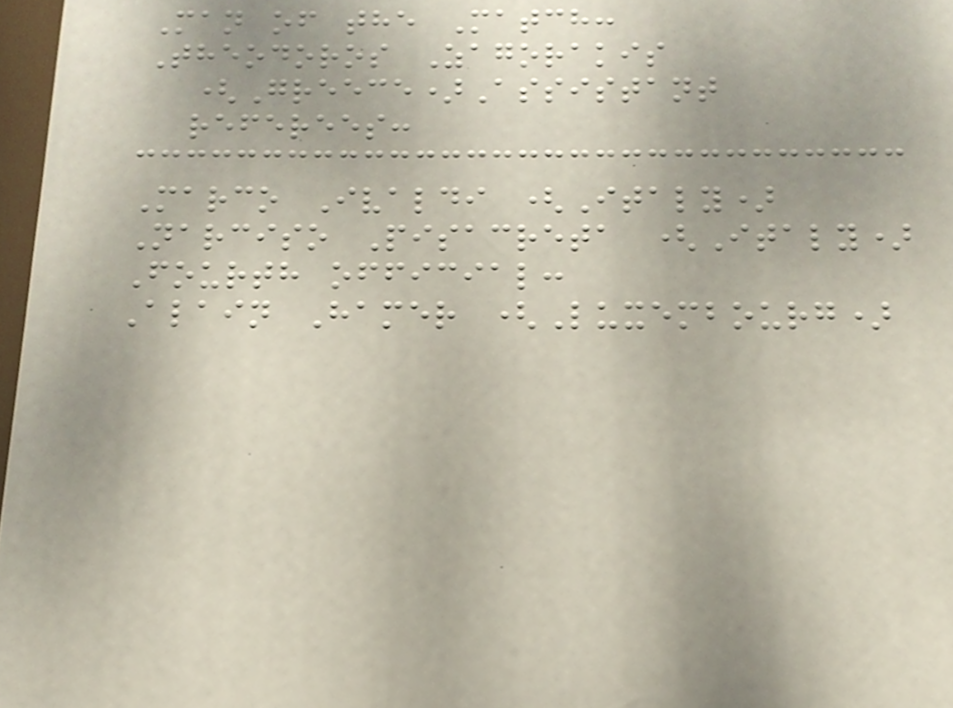Man of the Match:
Theodoros Zagorakis
(Greece)Assistant
referees:
Marco Ivaldi (Italy)
Narciso Pisacreta (Italy)
Fourth official:
Alain Hamer (Luxembourg)
